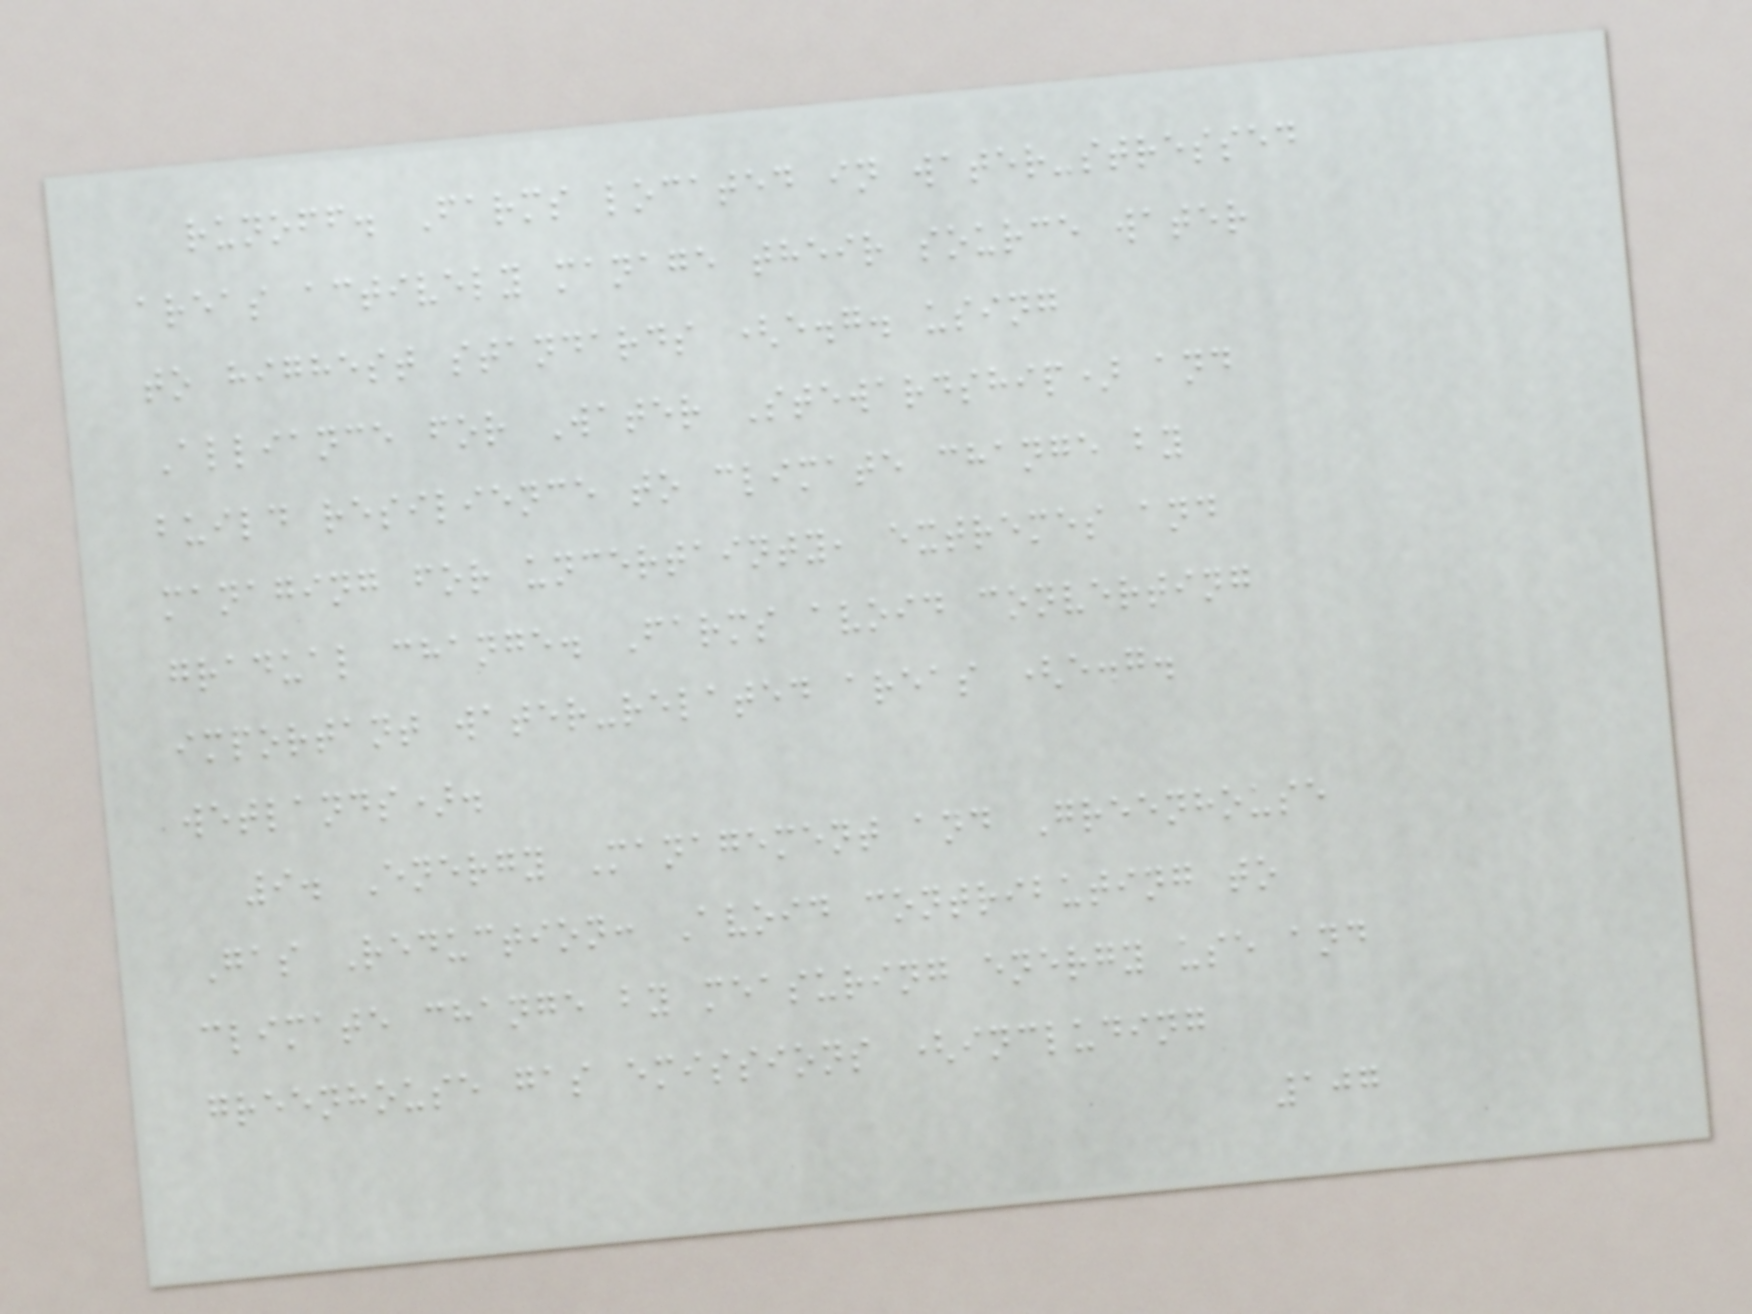runoff. Farms located in water-stressed
areas actively manage their source water
to highest standards (e.g. using
Alliance for Water Stewardship) and
build resilience to climate change by
managing for uncertainty, extremes and
gradual change. Farms avoid converting
important water-related areas (e.g.
wetlands).
9. Energy Management and Greenhouse
Gas Reduction: Avoid contributing to
climate change by measuring energy use and
greenhouse gas emissions (including
107
